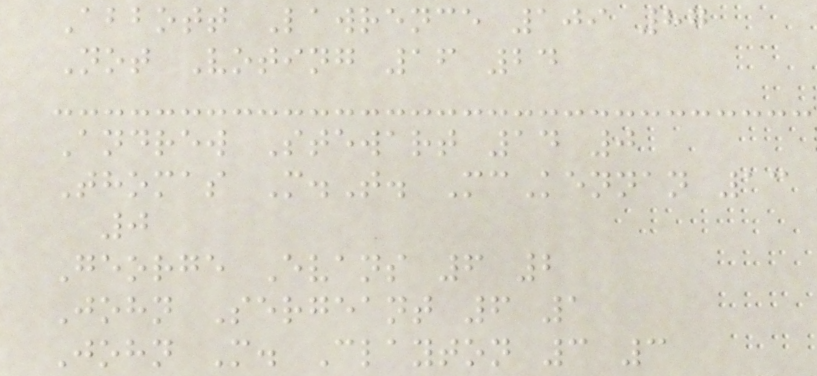Abbott Lawrence 109 87
Not Voting 16 24
Andrew Stewart 14 0
Thomas M.T. McKennan 13
0
George Evans 6 2
John Sergeant 6 1
John M. Clayton 3 3
